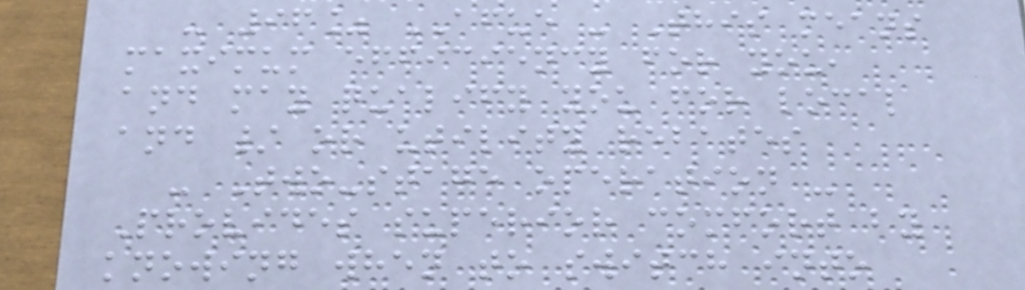- 96% AFUE - This means
maximum efficiency for you,
and may qualify you for local
and / or utility rebates
- Two-stage operation -
Provides superior comfort by
knowing when to switch into
